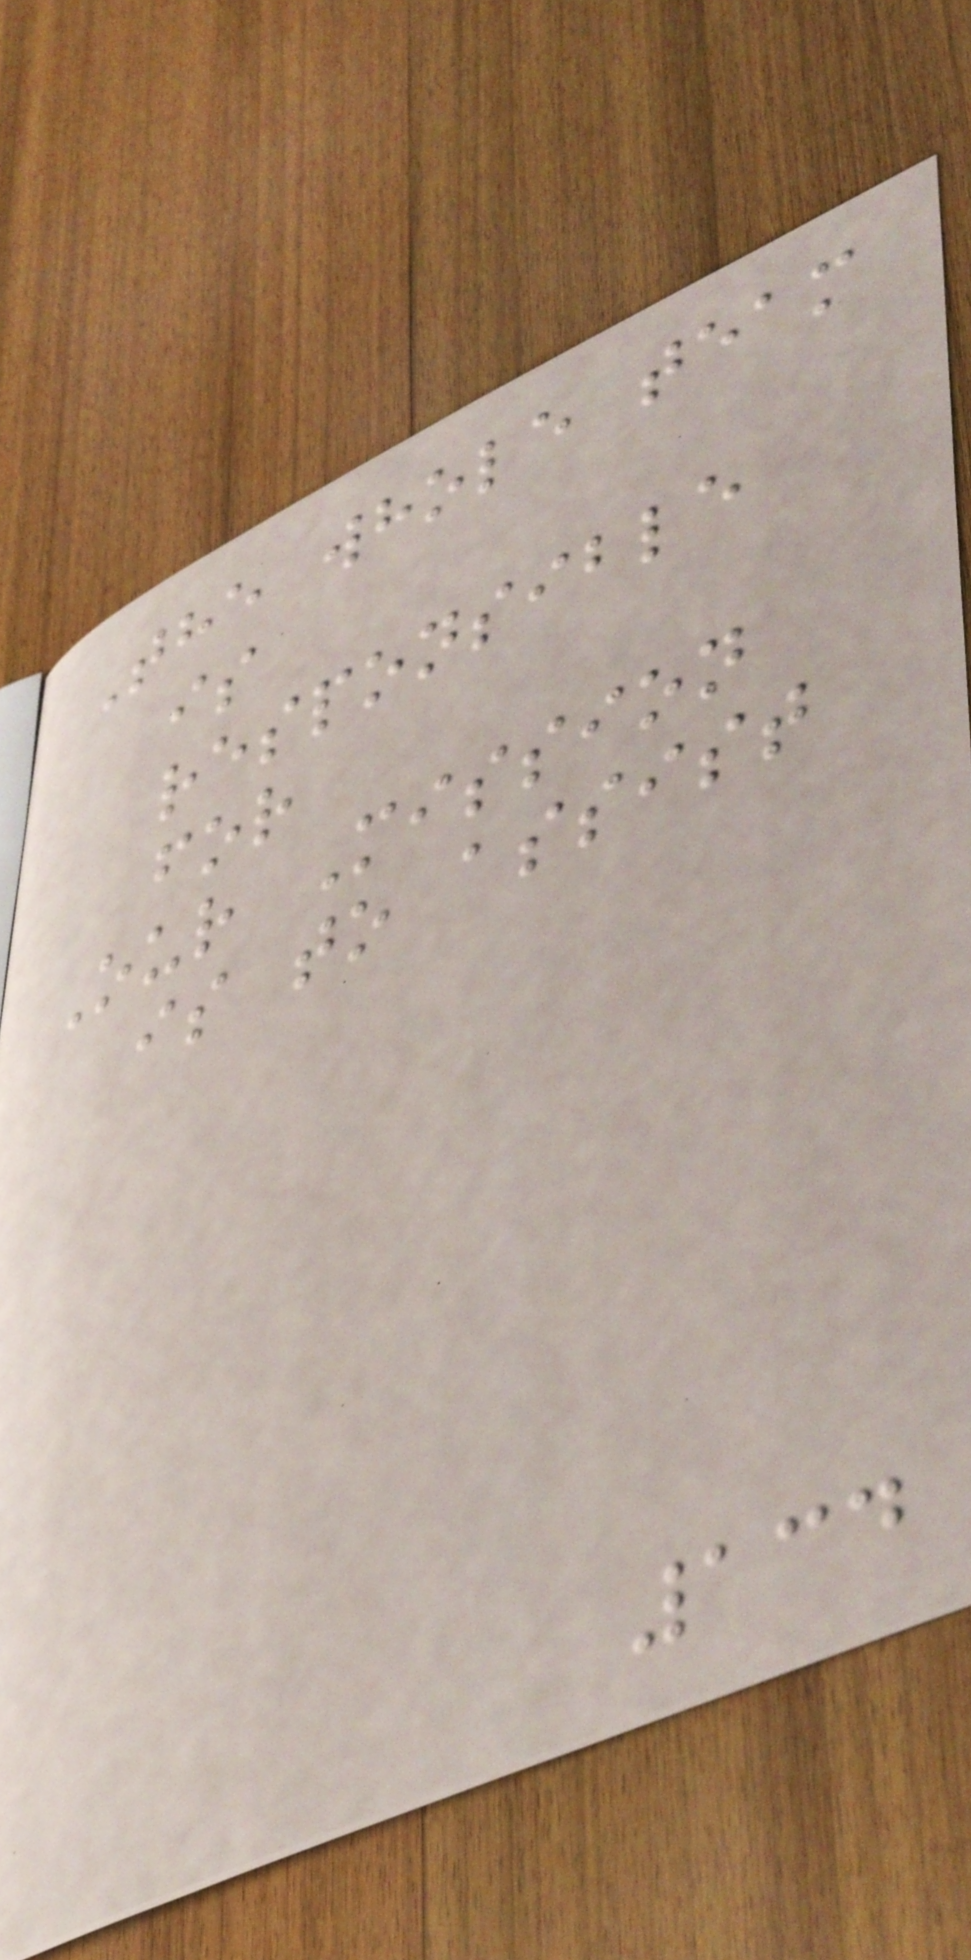The whole team
is
responsible
for
Our Mission
is to assist
134
